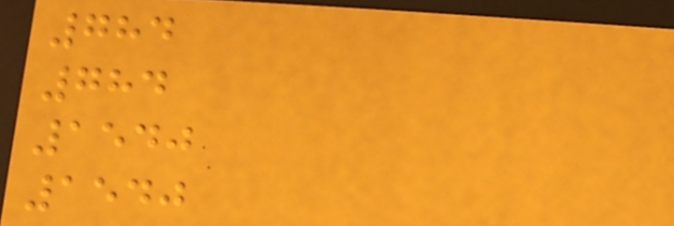784
784
1540
1540
